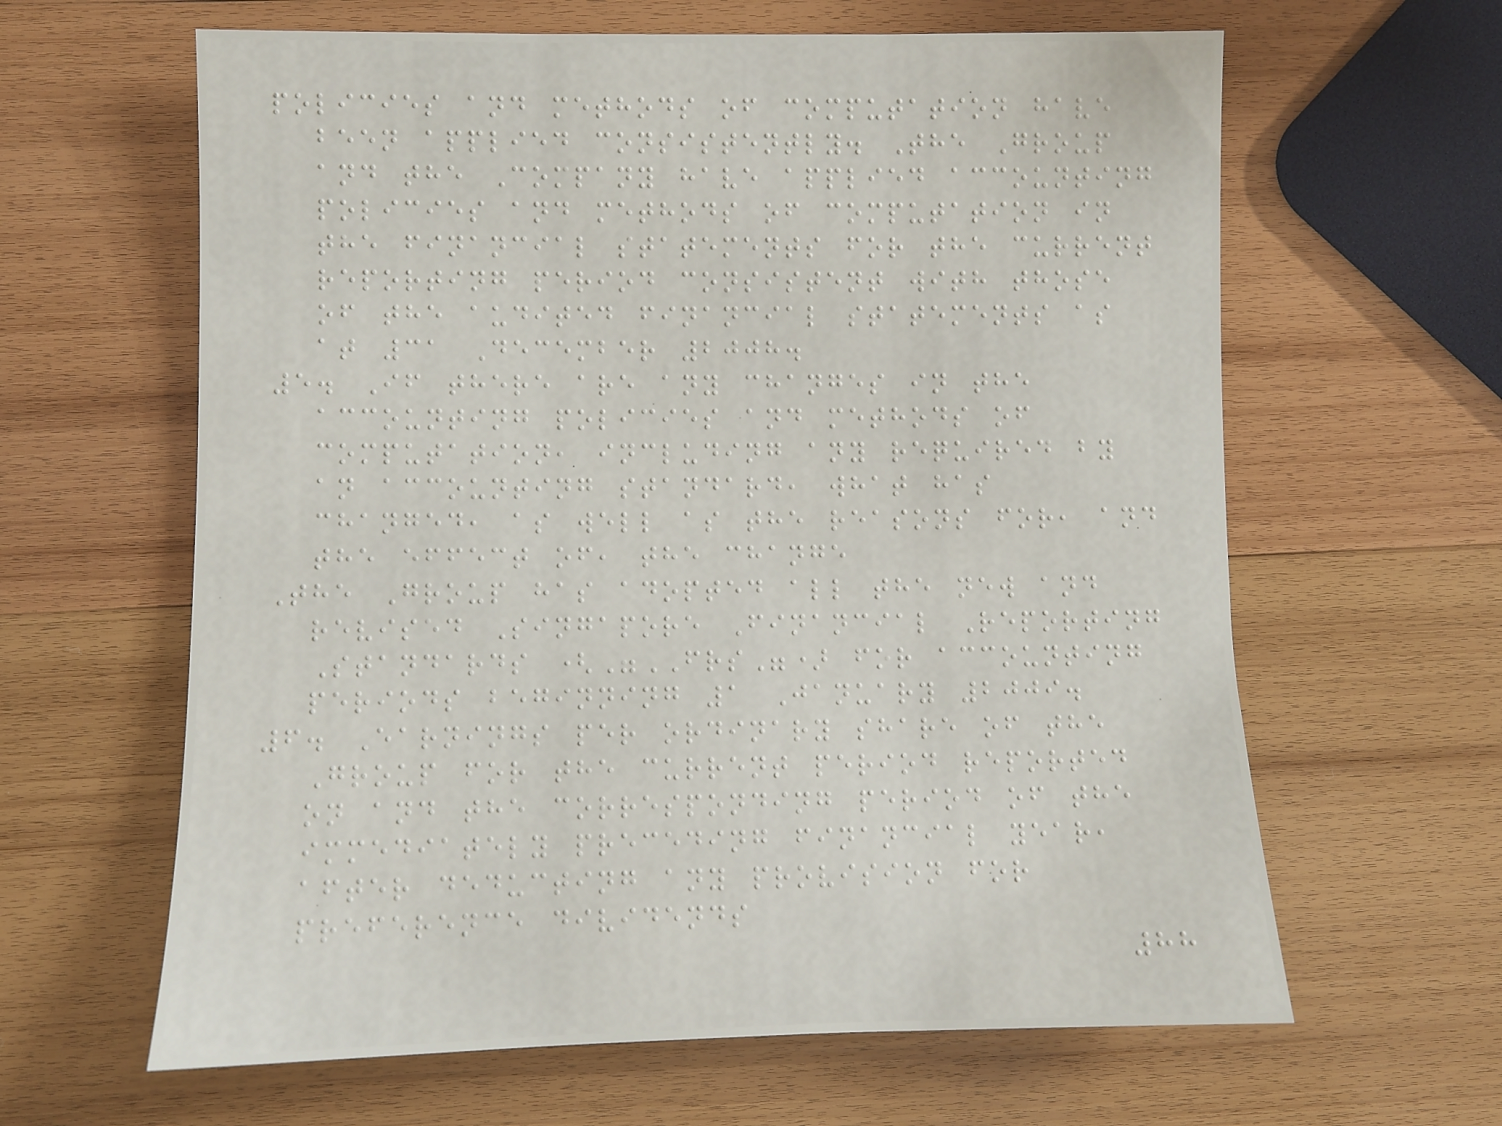policies and methods of computation have
been applied consistently. The Group
and the Company have applied accounting
policies and methods of computation in
the financial statements for the current
reporting period consistent with those
of the audited financial statements as
at 31 December 2008.
5. If there are any changes in the
accounting policies and methods of
computation, including any required by
an accounting standard, what has
changed, as well as the reasons for, and
the effect of, the change
The Group has adopted all the new and
revised Singapore Financial Reporting
Standards ("FRS") for accounting
periods beginning 1 January 2009.
6. Earnings per ordinary share of the
Group for the current period reported
on and the corresponding period of the
immediately preceding financial year,
after deducting any provision for
preference dividends
88
